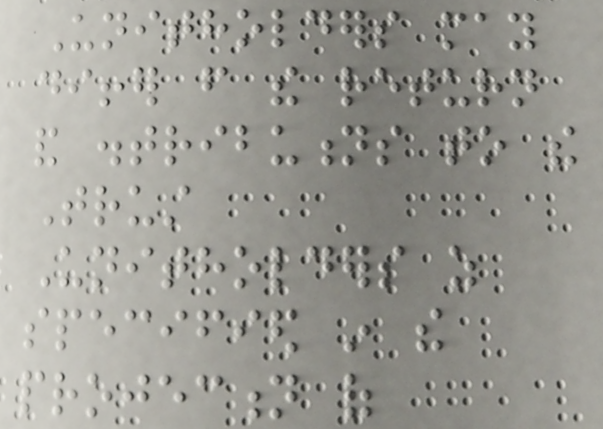Unitholders may
differ from the return
and distributions to the
Trust
Unitholders as
specified in the
projection of
